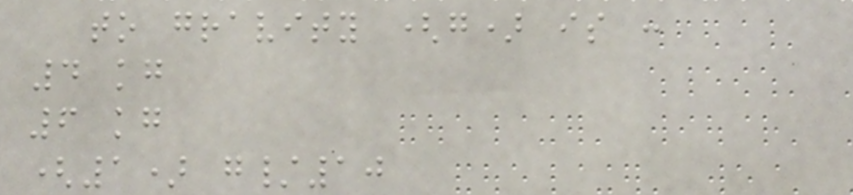to gravity (g) is :
4 kg
6 kg
(1) g/10
